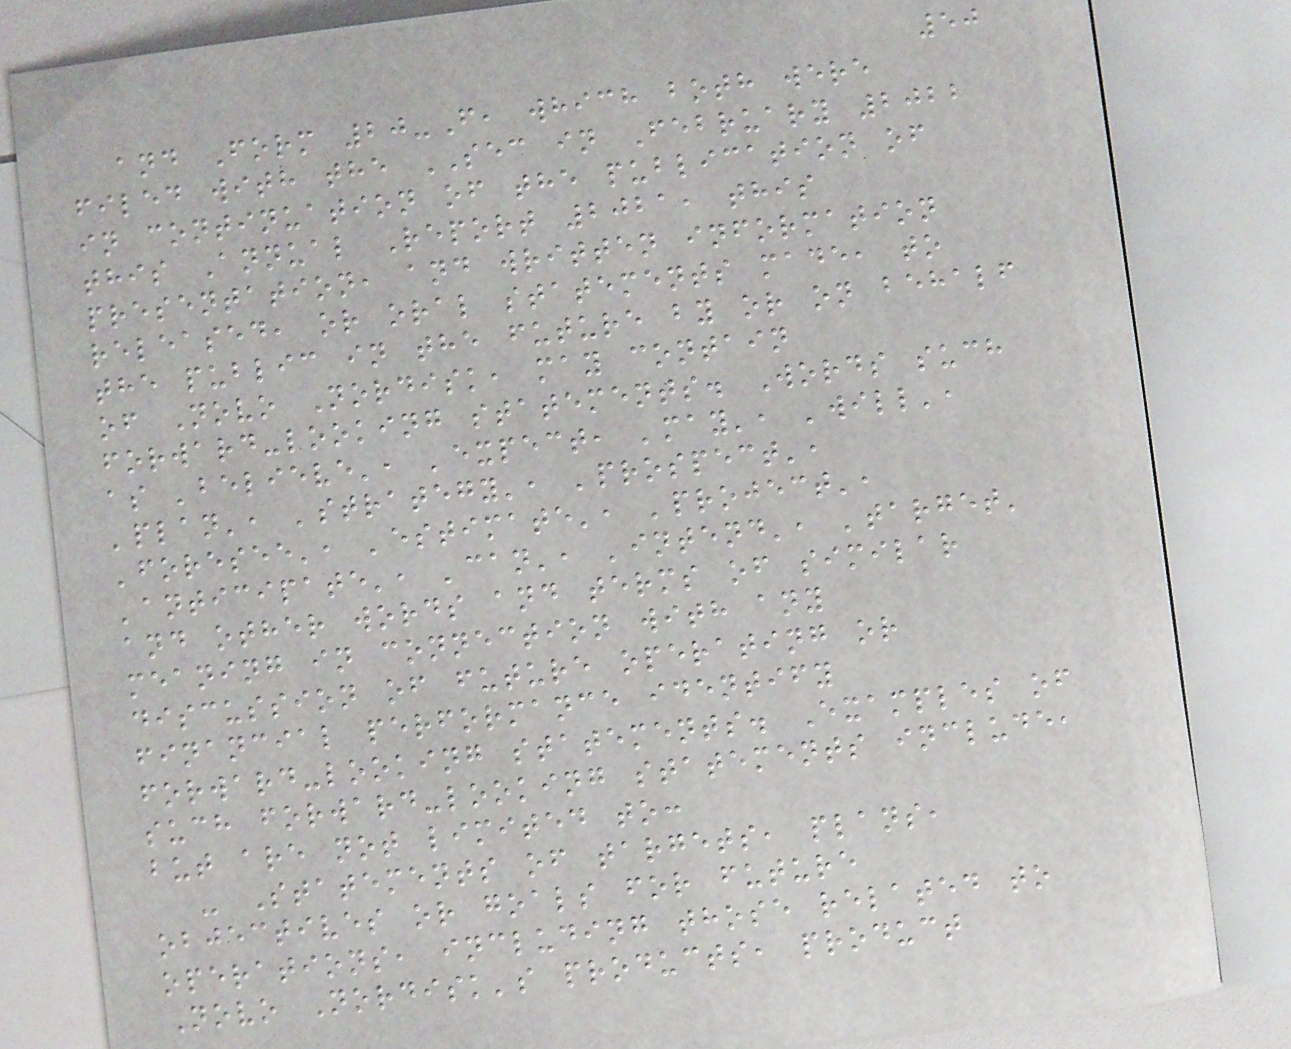50
and Form 20-F, which both were
filed with the SEC in February 2022
in continuation of the publication of
this Annual Report 2021, this
presentation, and written information
released, or oral statements made, to
the public in the future by or on behalf
of Novo Nordisk, may contain
forward-looking statements. Words such
as 'believe', 'expect, 'may', 'will',
'plan', 'strategy', 'prospect',
'foresee', 'estimate', 'project',
'anticipate', 'can', 'intend', 'target'
and other words and terms of similar
meaning in connection with any
discussion of future operating or
financial performance identify
forward-looking statements. Examples of
such forward-looking statements include,
but are not limited to:
- Statements of targets, plans,
objectives or goals for future
operations, including those related to
Novo Nordisk's products, product
